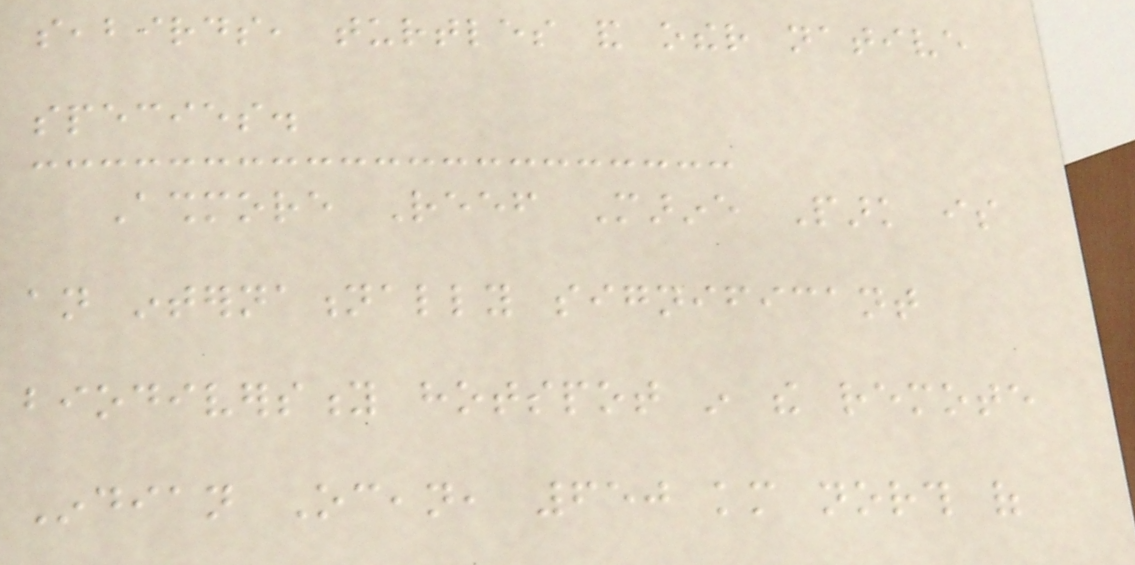seabirds, turtles and other native
species.
Ashmore Reef Marine Park is
an internationally significant
biodiversity hotspot in the remote
Indian Ocean, 650 km north of
